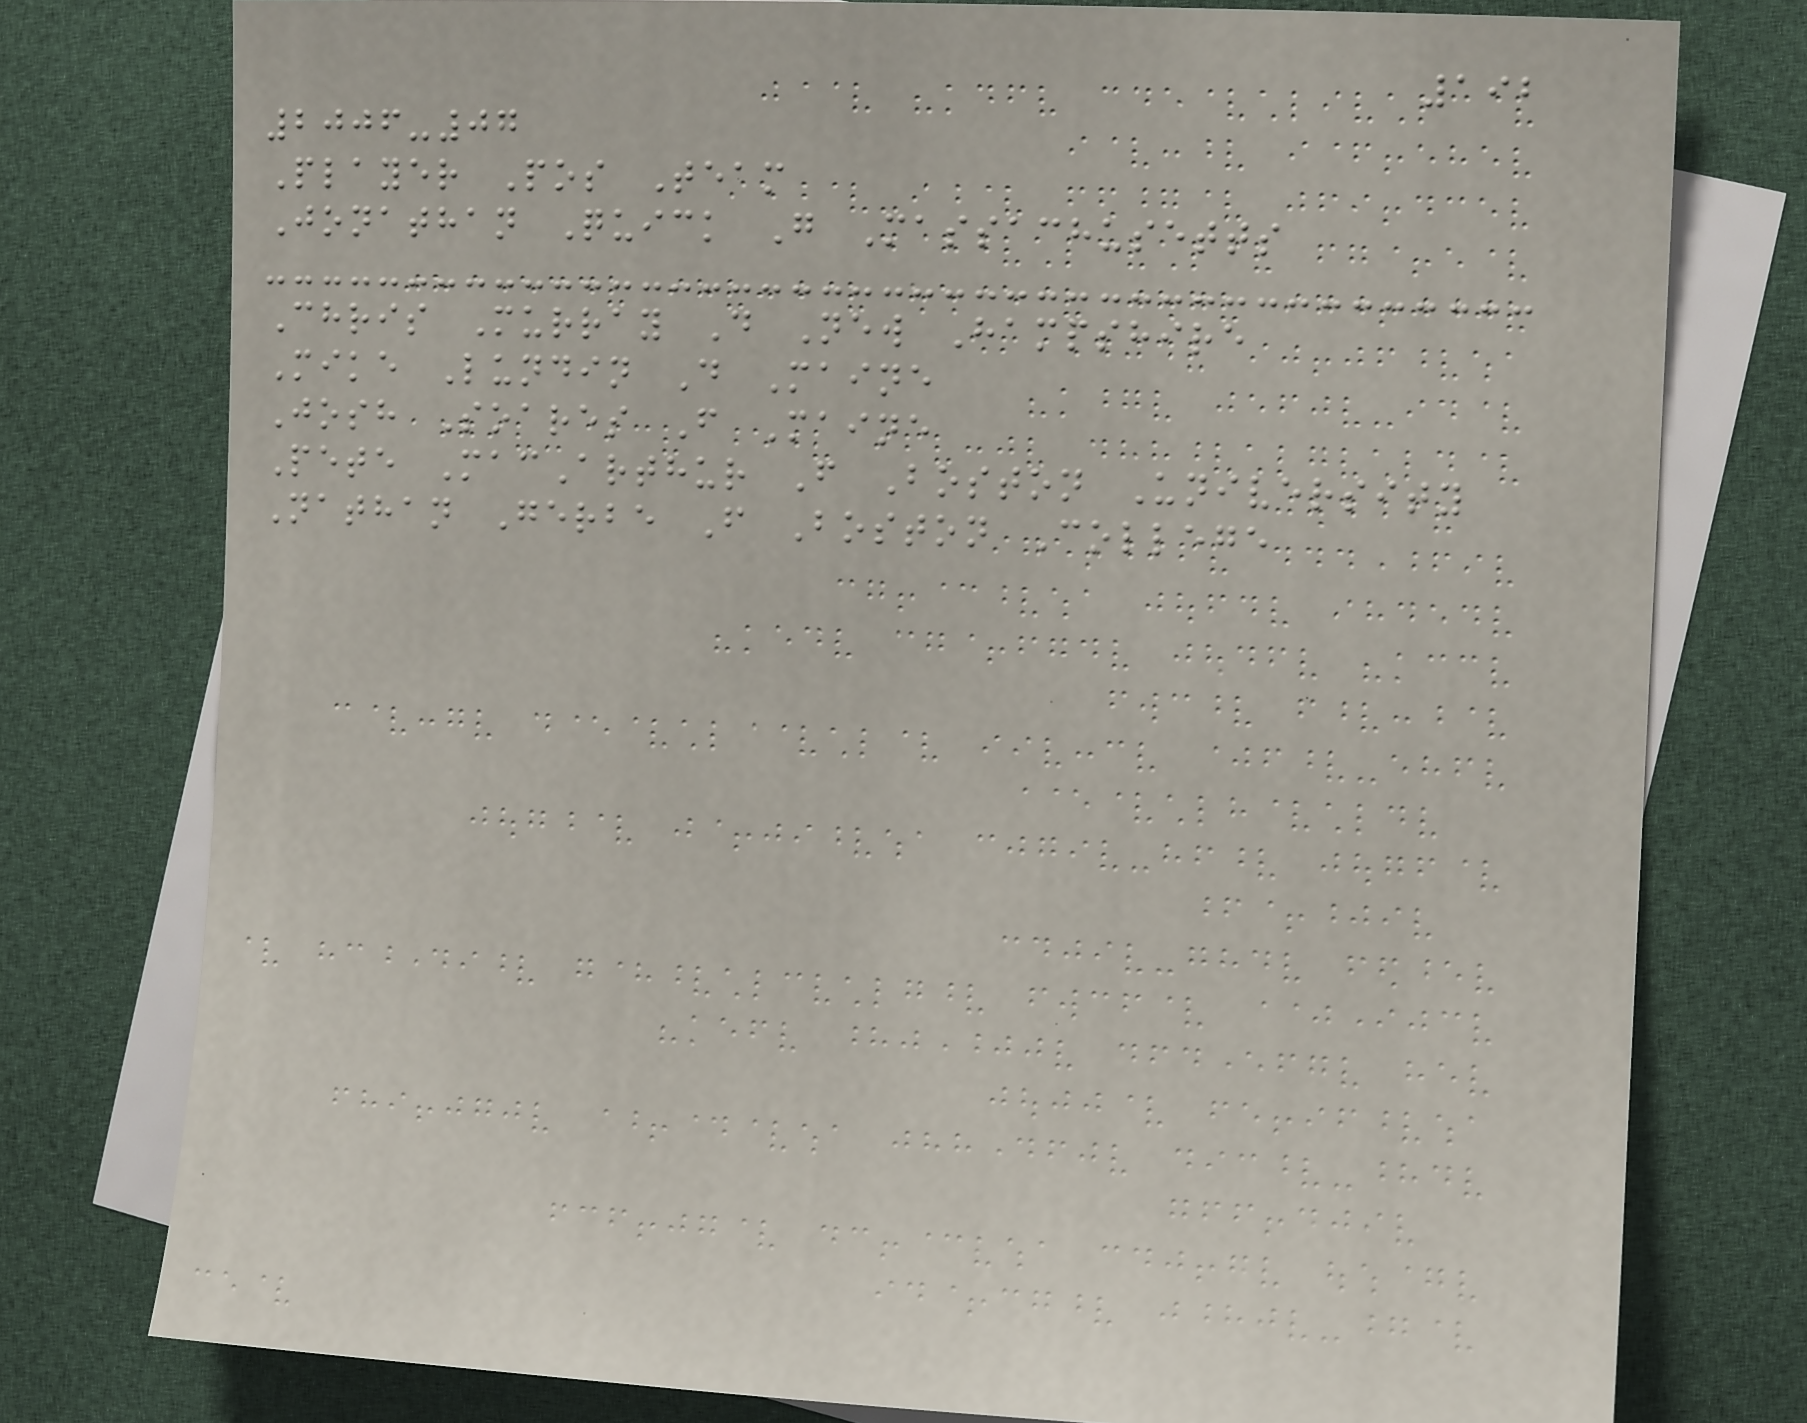192
2006-07
Player Pos Team
Jonathan Quick G Massachusetts
Chris Murray D New Hampshire
Mike Lundin D Maine
Josh Soares F Maine
Pete MacArthur F Boston University
Nathan Gerbe F Boston College
